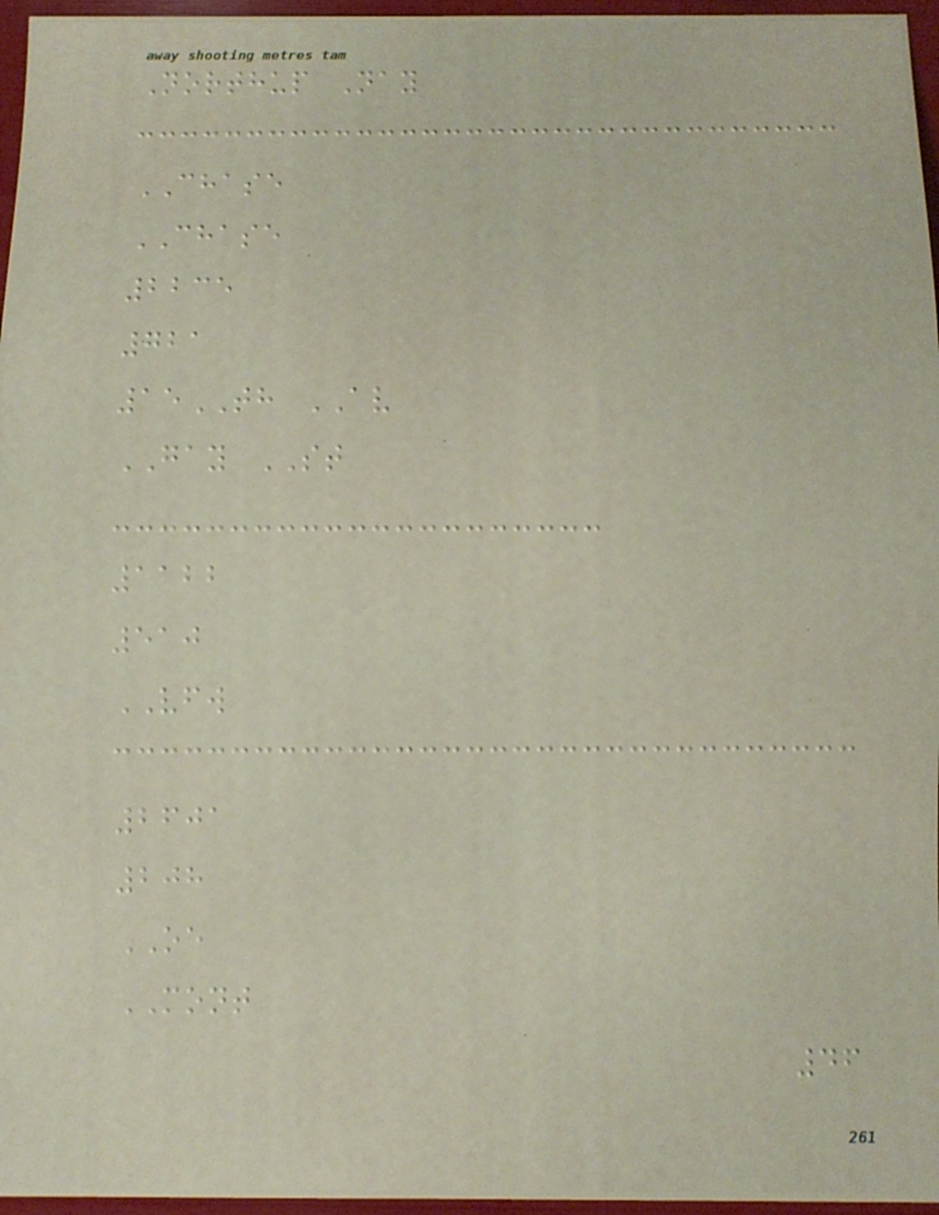Northup Nay
CHASE
CHASE
2235
721
15TH AV
GAY ST
1122
510
VFW
2601
208
OE
MONT
46
